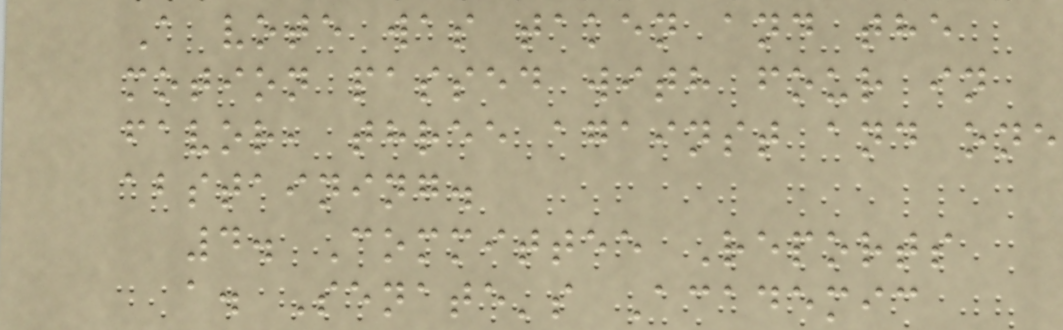A vote was taken and the
motion passed with four in
favor, three against and one
abstaining.
4. Committee Reports
a. Senate's Academic
